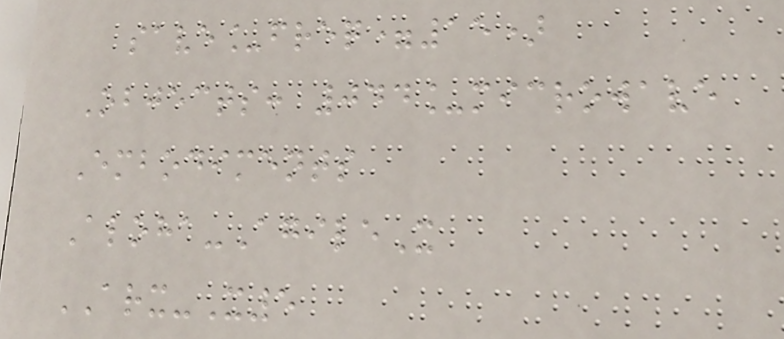save_freq=15)
Objects: 044_microwave
Embodiments
Aloha-AgileX
ARX-X5
